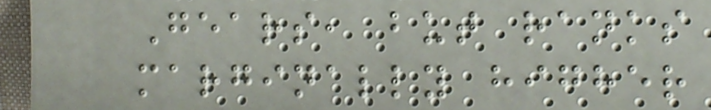Gears, but ranks
marginally higher
